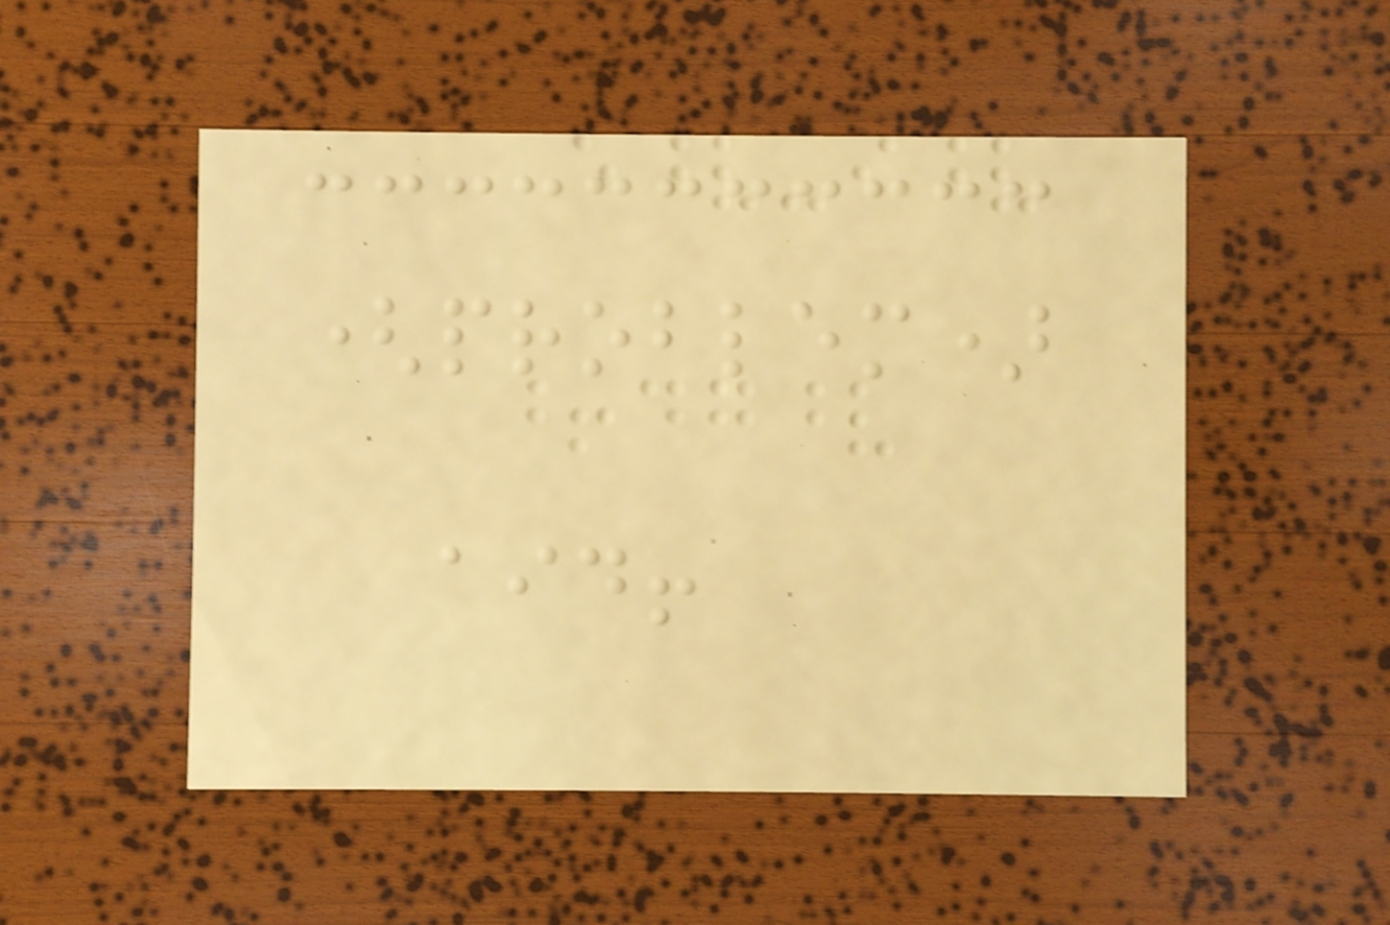(problem)
aid!
